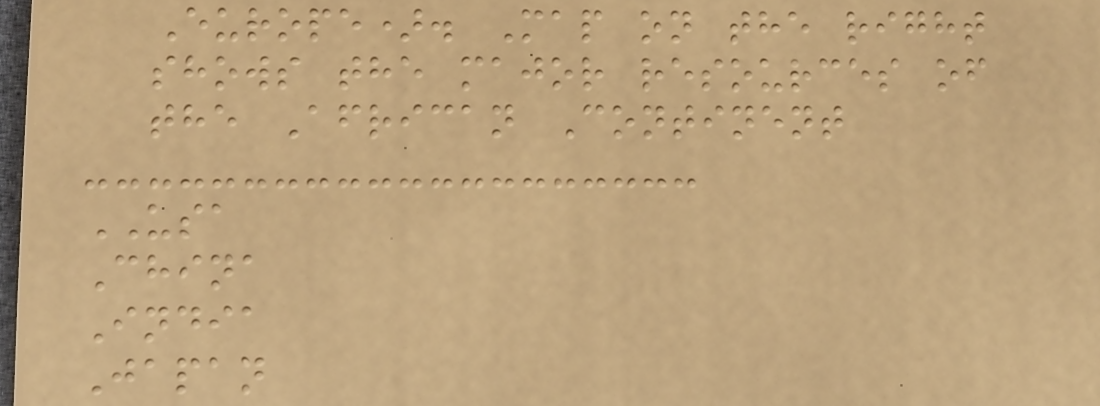Europe). Map on the right
shows the major resources of
the African Continent
USA
China
India
Japan
